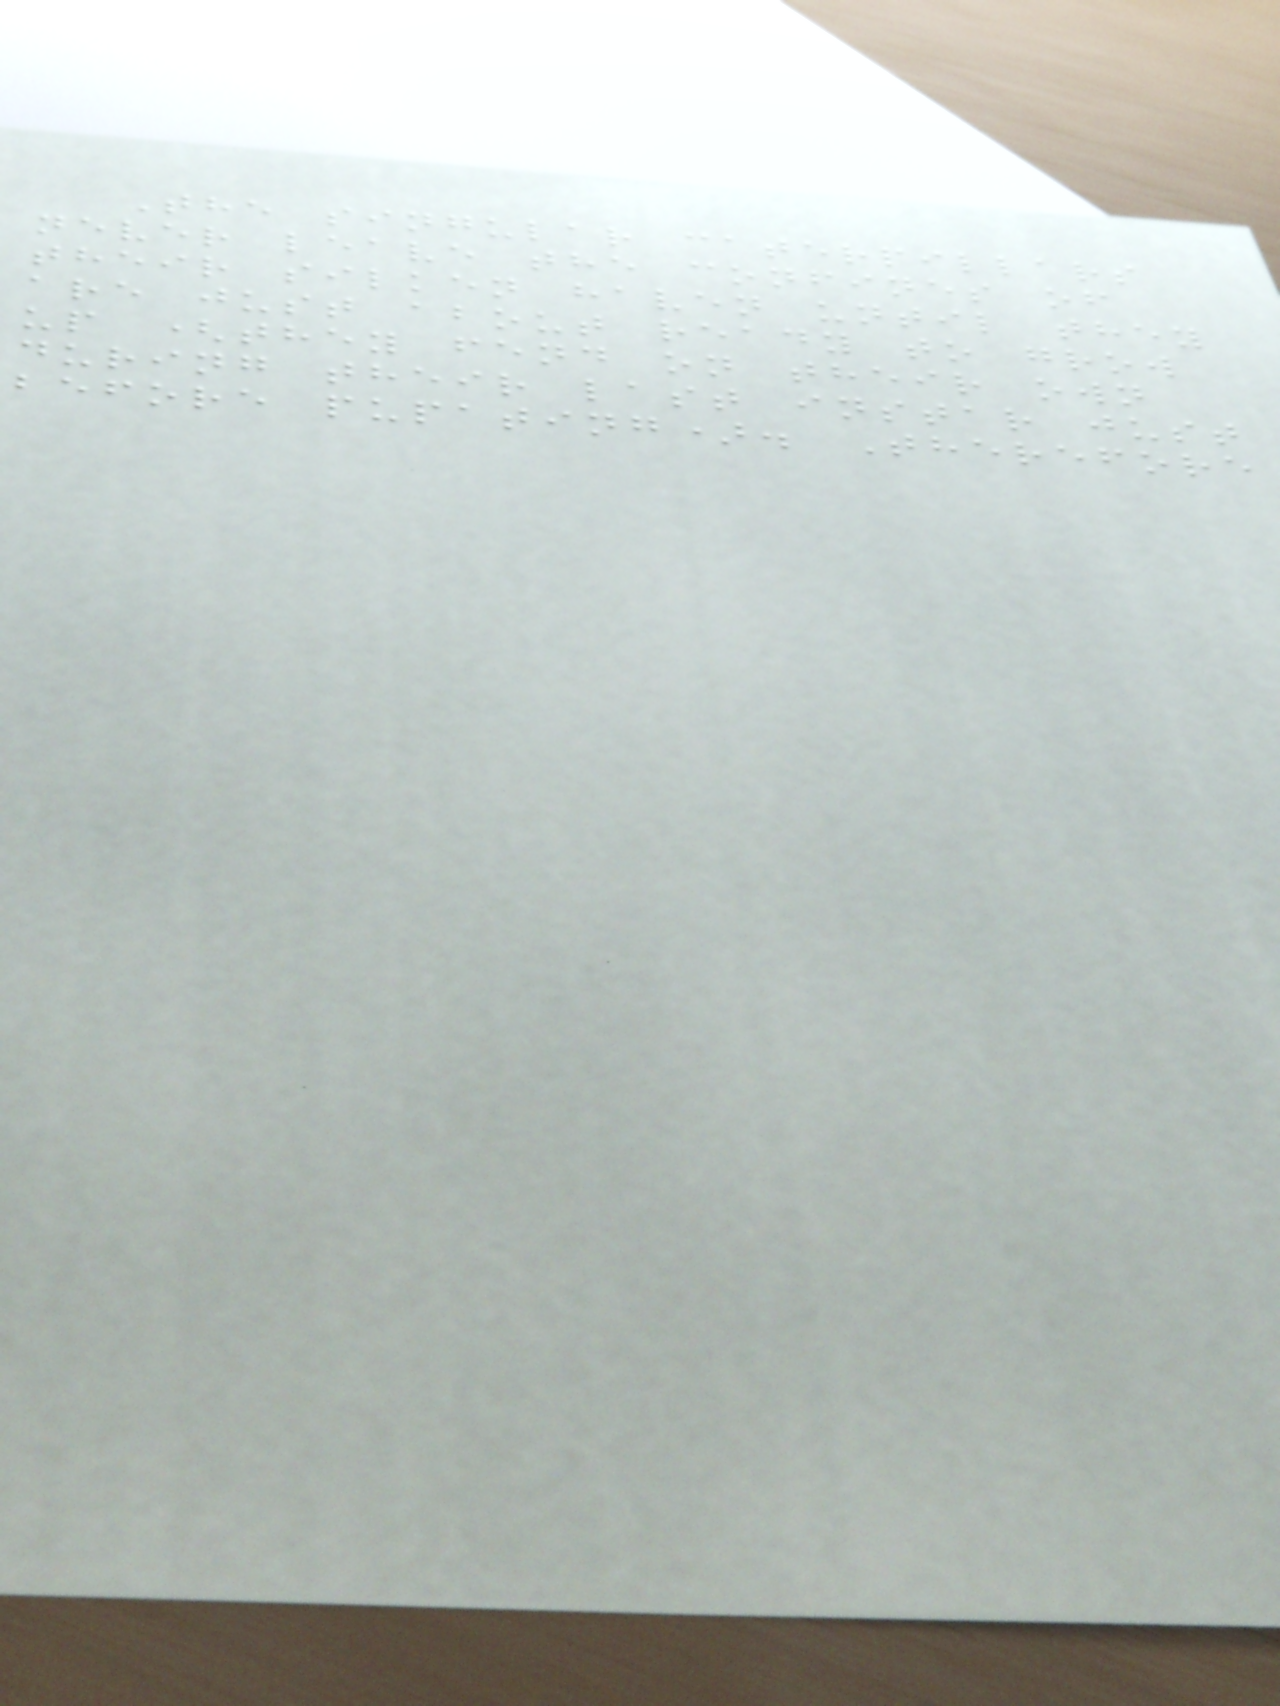The singular caterpillars
never leave the confines of
their silken haven until they
are just about ready to grow
up (they fend on their own
during their last instar just
before pupating). Therefore
